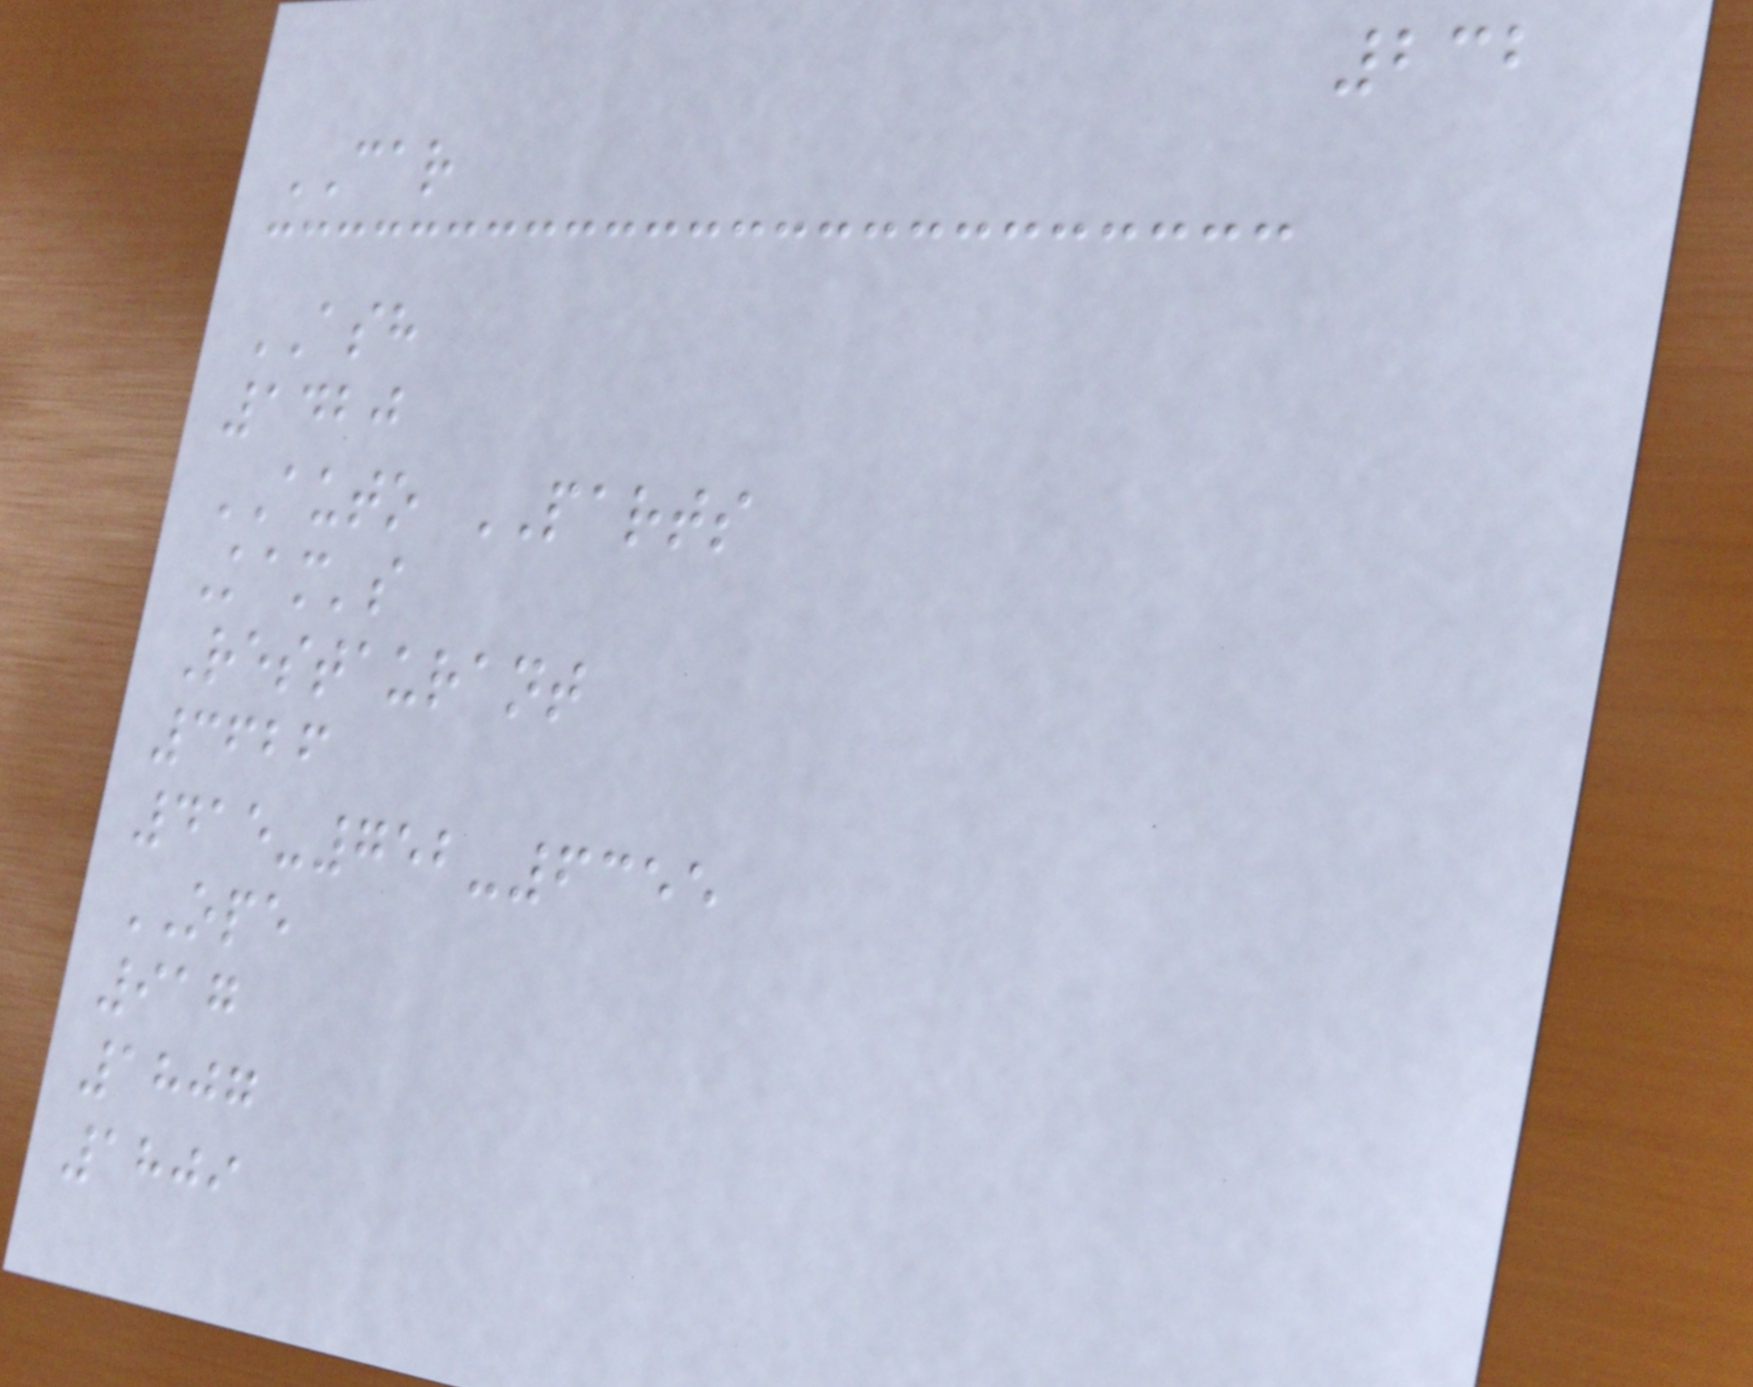232
CAR
ASH
1420
AUTO PARTS
Kam's
Restaurant
3626
415-752-6355
OPE
917
1807
1809
